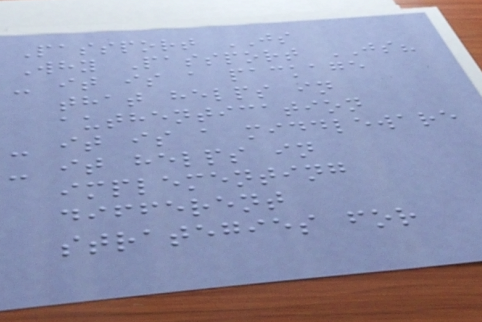Passport JS
Why Passport JS?
- it is a package
that helps in
authentication
- it is a middleware
- it helps in
implementing
different
strategies for
